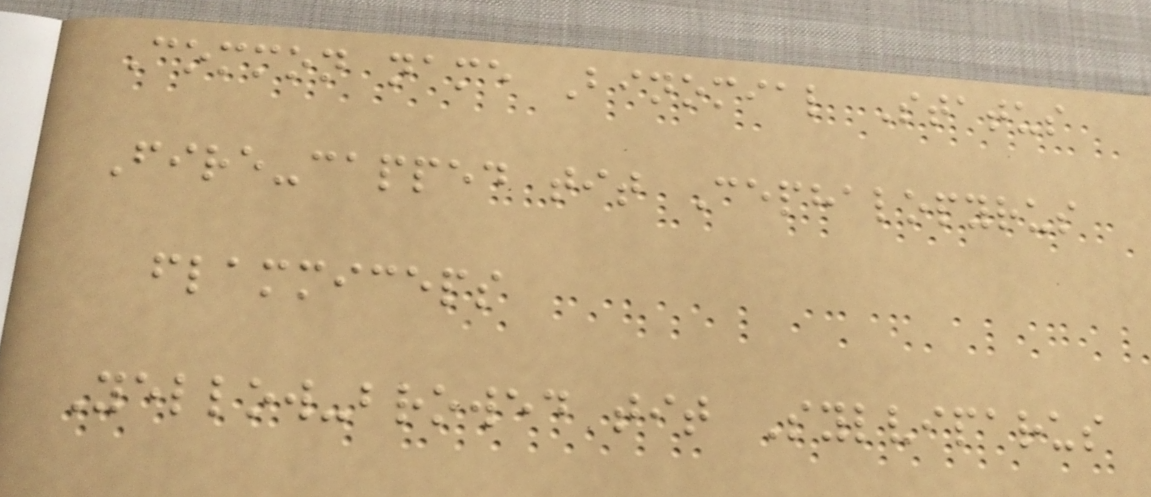Common name Binomial Status
Fire-capped tit Cephalopyrus
flammiceps
Yellow-browed tit Sylviparus
